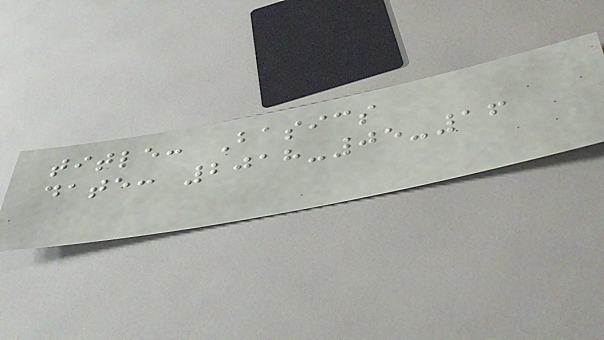title: Basics
date: 2018-05-16
